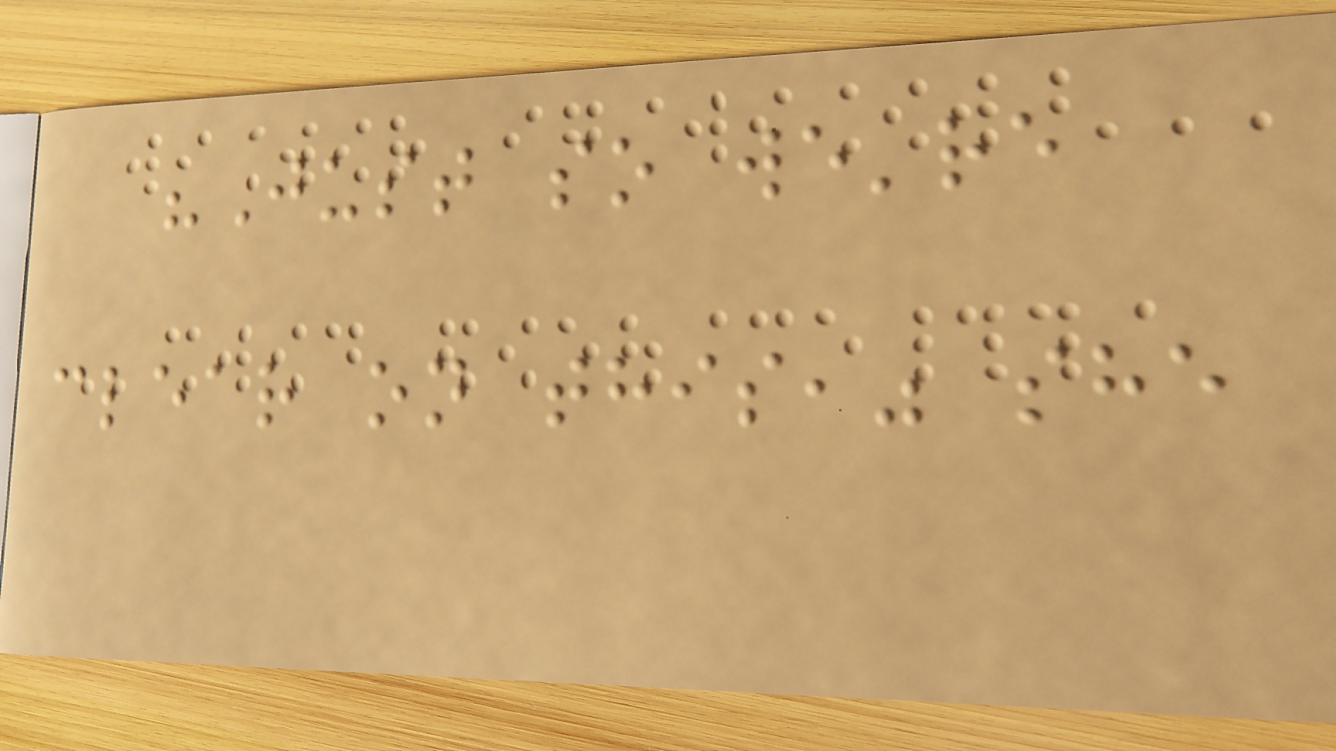"Just so we're
clear on this," she
